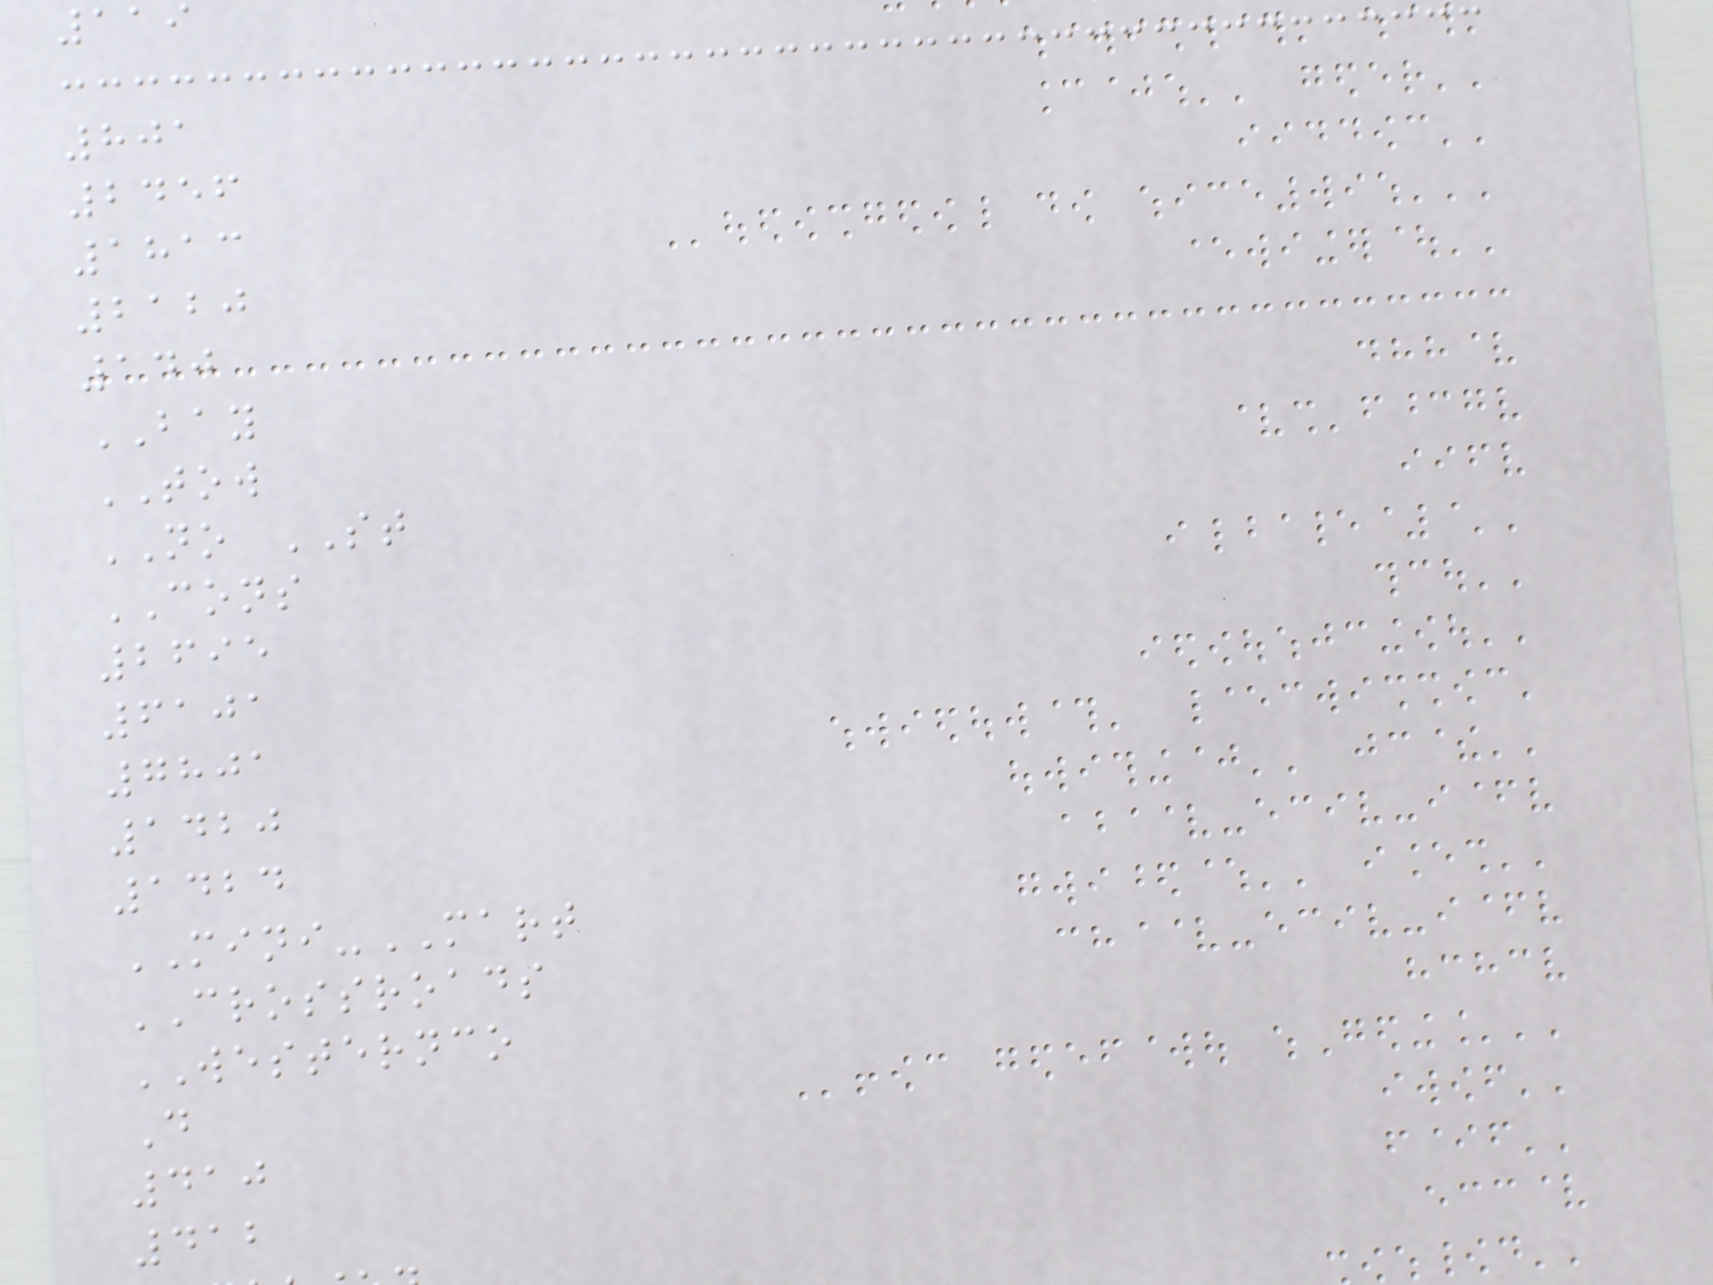119
801
2456
1813
2120
140
BAY
TOW
NO ST
CONS
2695
6101
7801
1420
1424
MINI-MART
CROSSROADS
WESTERNCO
D
410
412
